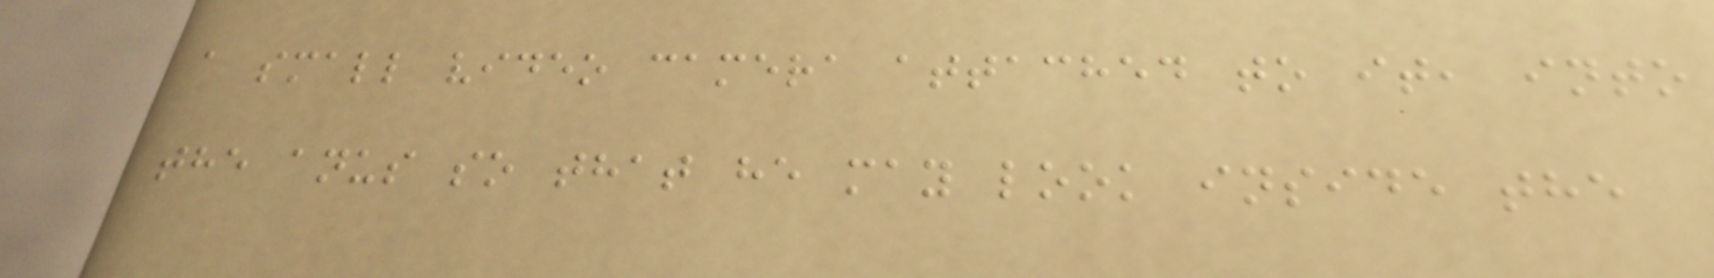a small video camera attached to it, into
the anus so that he may look inside the
